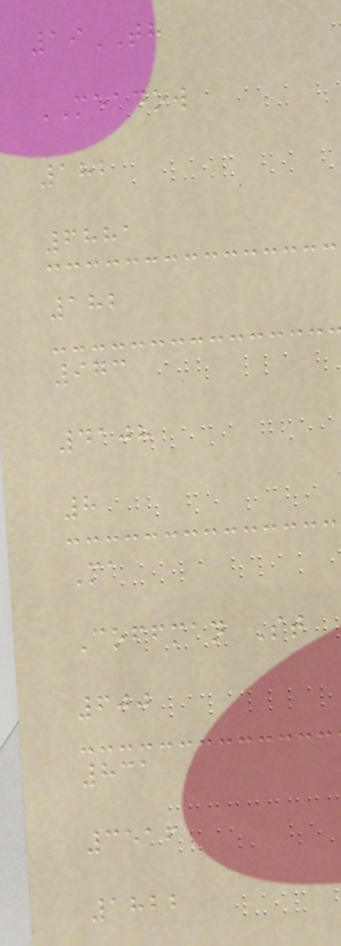19TH
MEADOW
182
6881
182
973
4108
8
Ma
Coffman St
600
831
3516
1822
